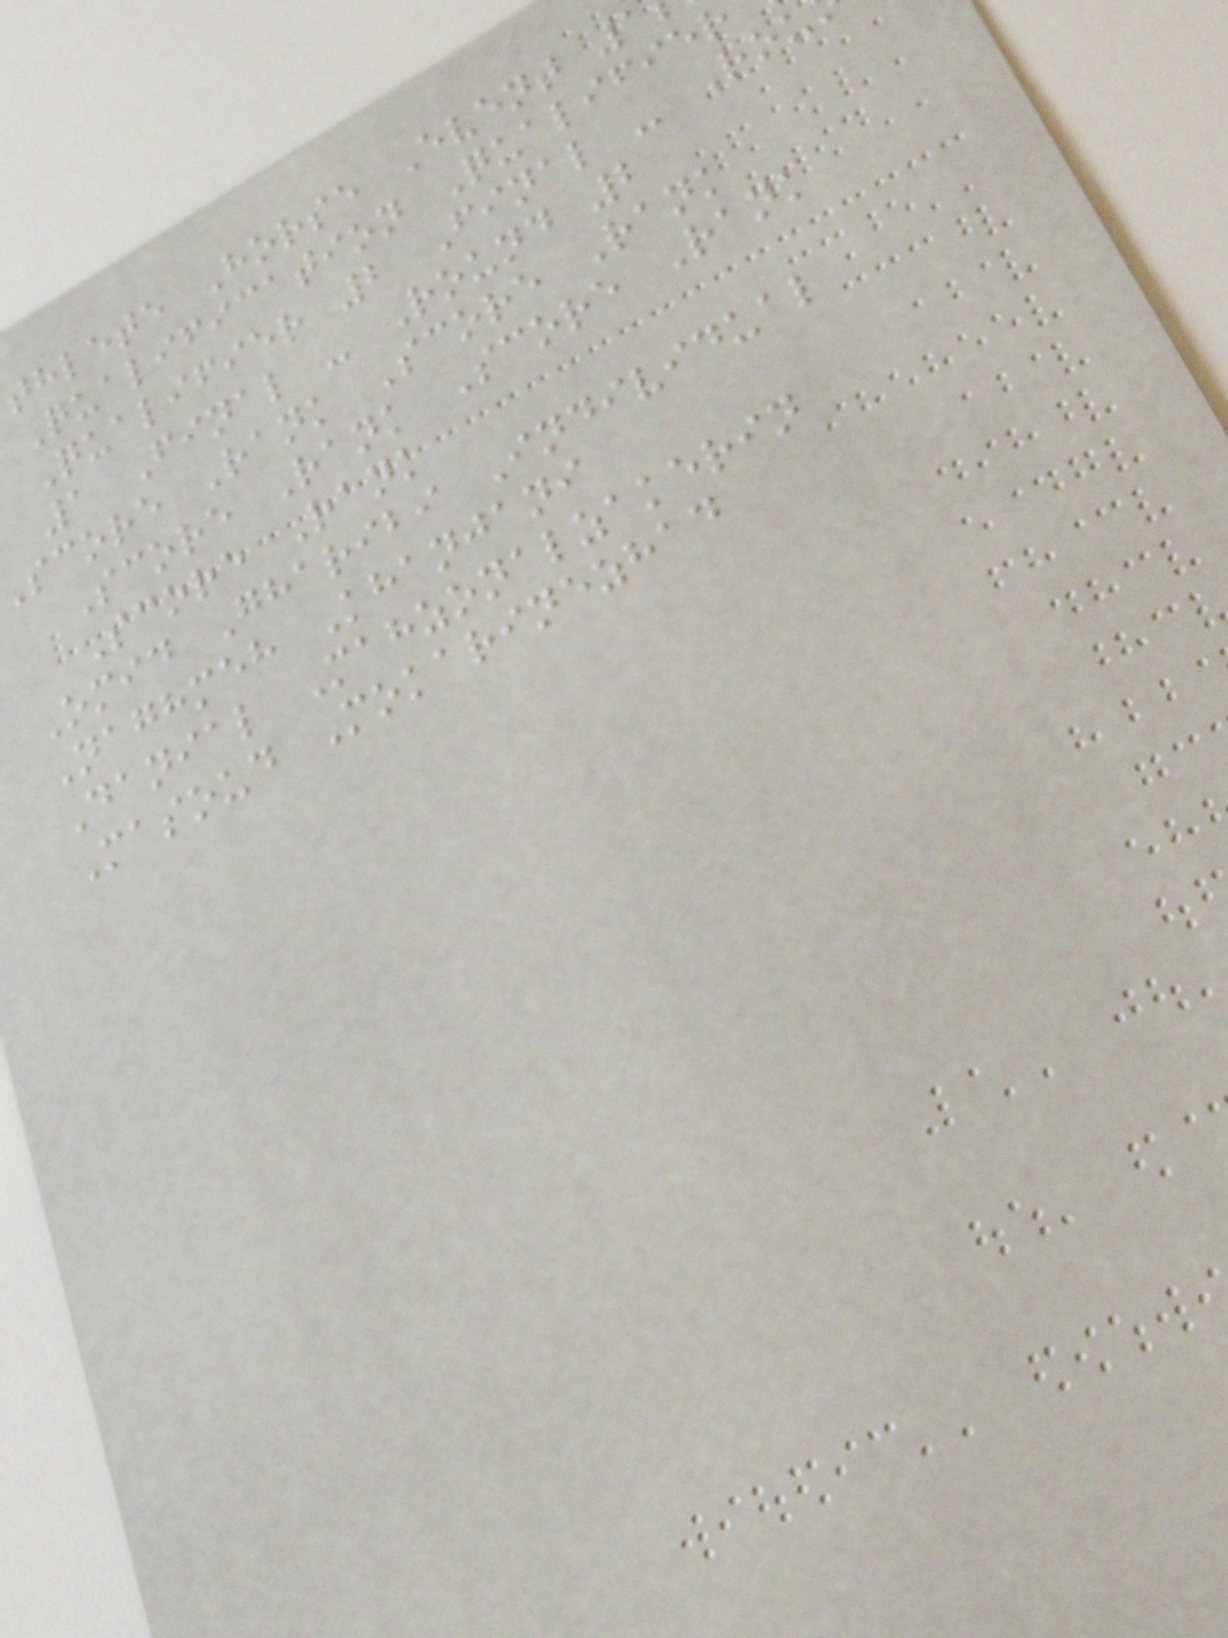thlete Horse Event 1
Qualification Qualifier
Qualifier 2 Final - Rou
1 Final - Round 2
score Rank Score Rank
Score Rank Score Rank
Score Rank
Omid Gharibi Individual
Naghmeh Khanjani
Danial Mahzonalzakerin
Masoud Mokarinezhad
